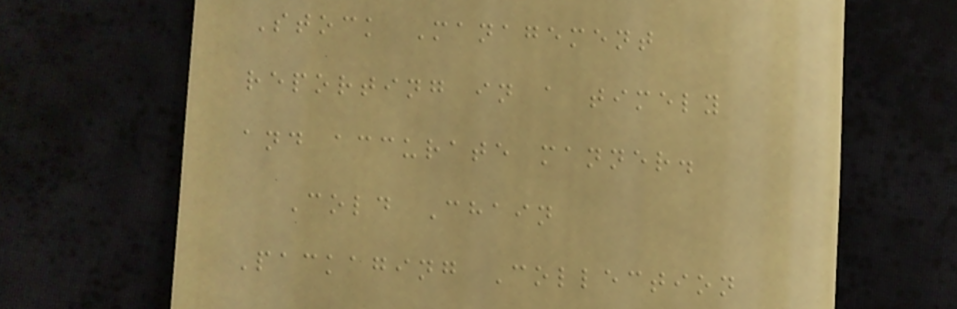Stock Management
reporting in a timely
and accurate manner.
Cold Chain
Packaging Collection
